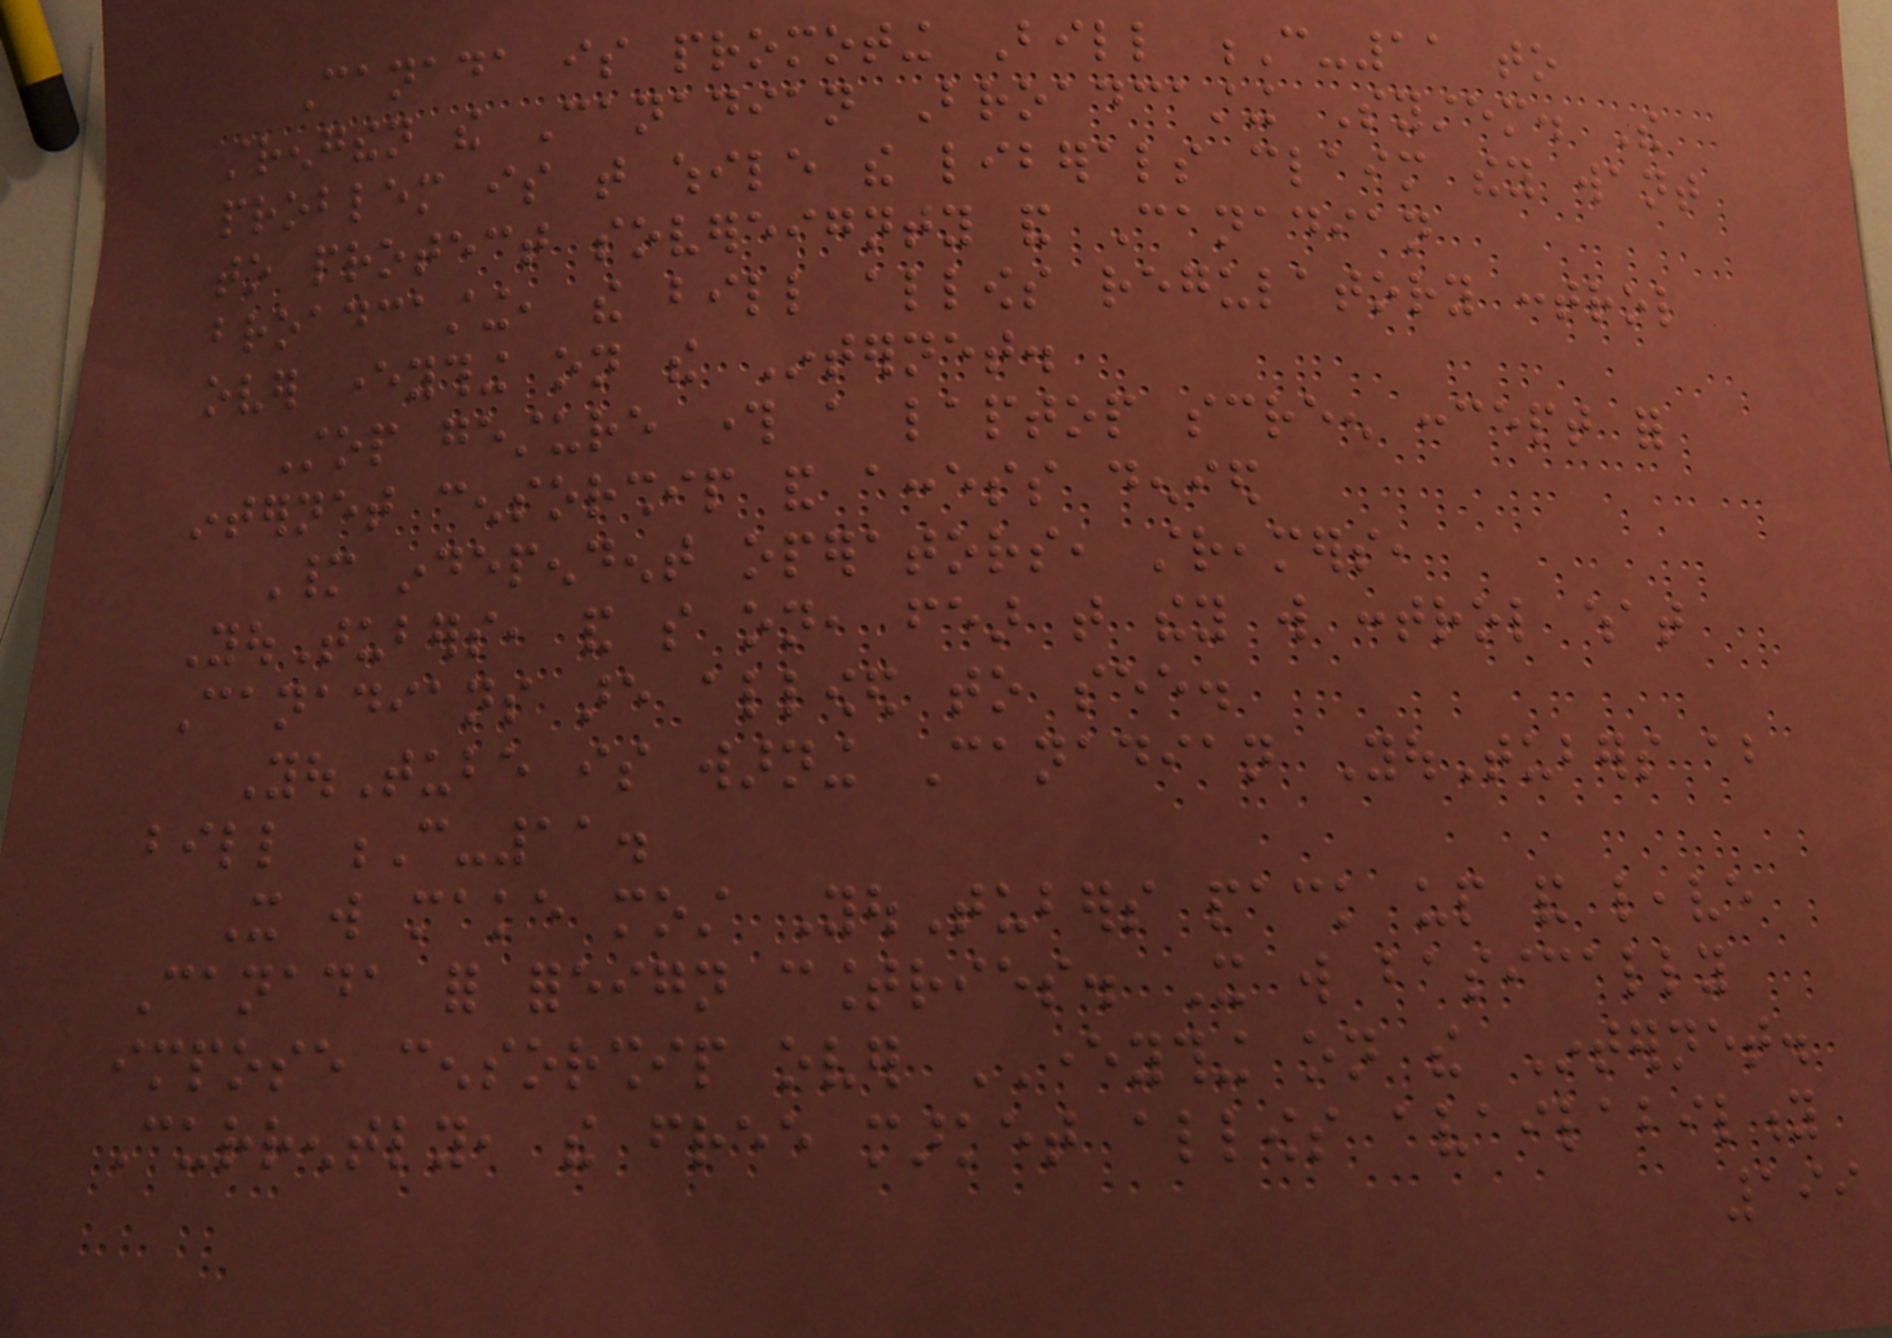Canada is promoting Bill C-11 to
strengthen the Canadian Broadcasting System. The
problem is that while the liberals claim they want
to protect sovereignty and Canadian
broadcasting, the bill allows regulatory control
over everything on the Internet.
Stop gesture through a laptop screen concept for
internet censorship and access denied
Many independent operators, streamers,
YouTubers, and so on, fear that they will control what
Canadians are allowed to see.
YouTube is warning Canadian YouTubers about
bill C-11.
It will make most YouTubers pack up and leave
Canada for foreign countries. It will basically
impose censorship over EVERYTHING on the Internet.
Currently, the free market allows availability
199
